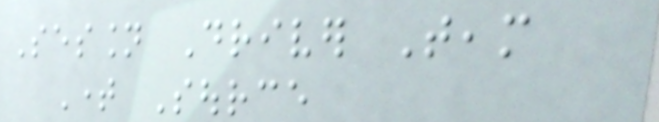Session Driver Team
Time Source
